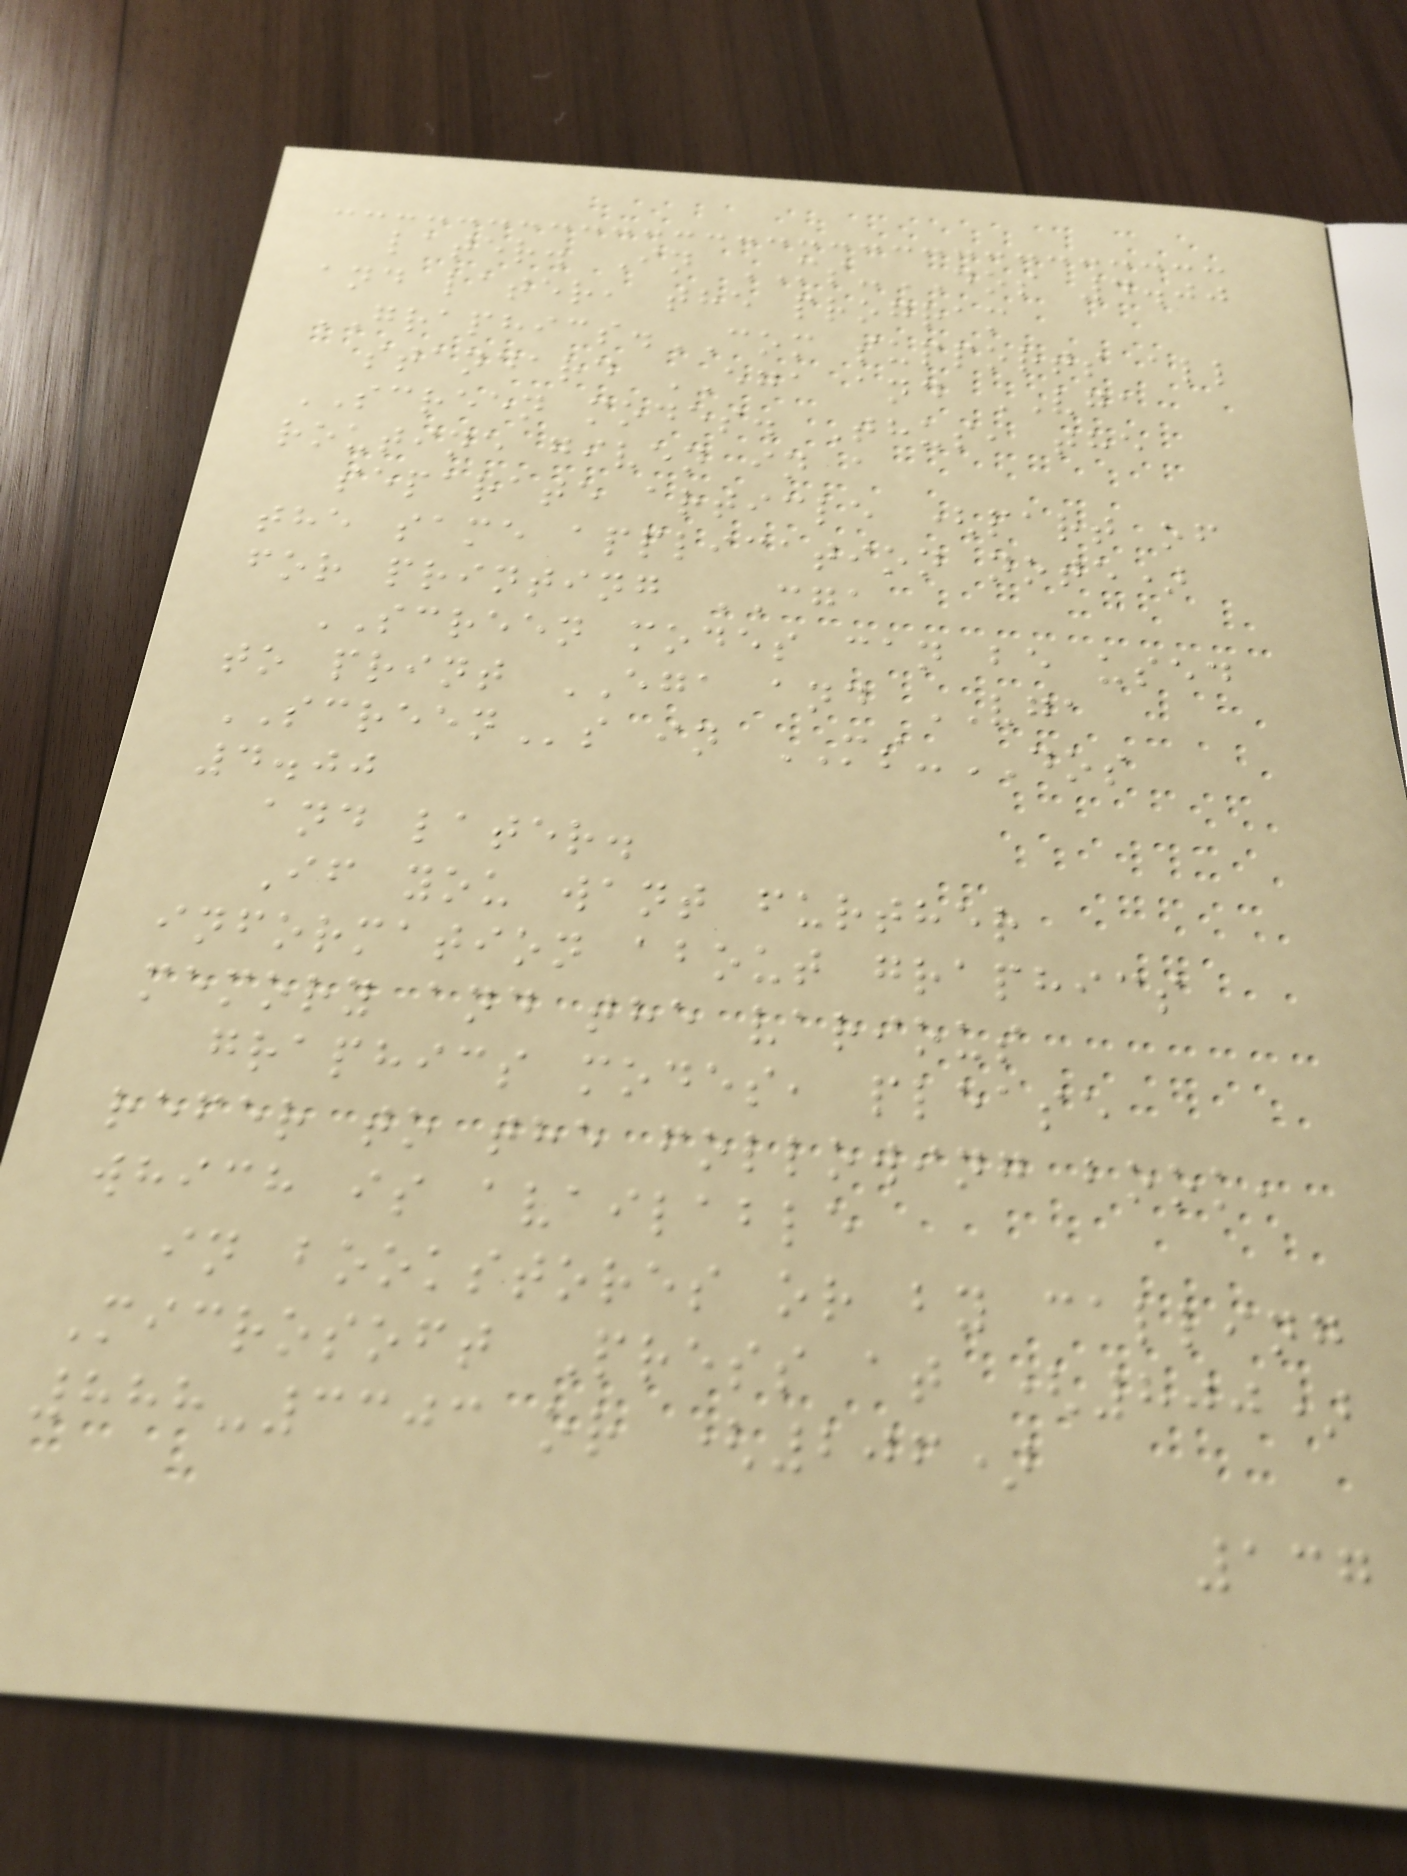later. In MS-DOS 4.00
and later, the program
GRAPHICS.COM supports all
standard EGA and VGA
SCREEN modes. Thus, the
routine given in a
separate article (part of
the same application note)
for printing CGA
SCREEN modes can be used
to print EGA and VGA
SCREENs in MS-DOS
4.00
and later.
If you want further
information about graphics
memory and the various
graphics modes, please
refer to the following book,
which is available
in bookstores or by calling
Microsoft Press at (800)
888-3303 or (206)
137
